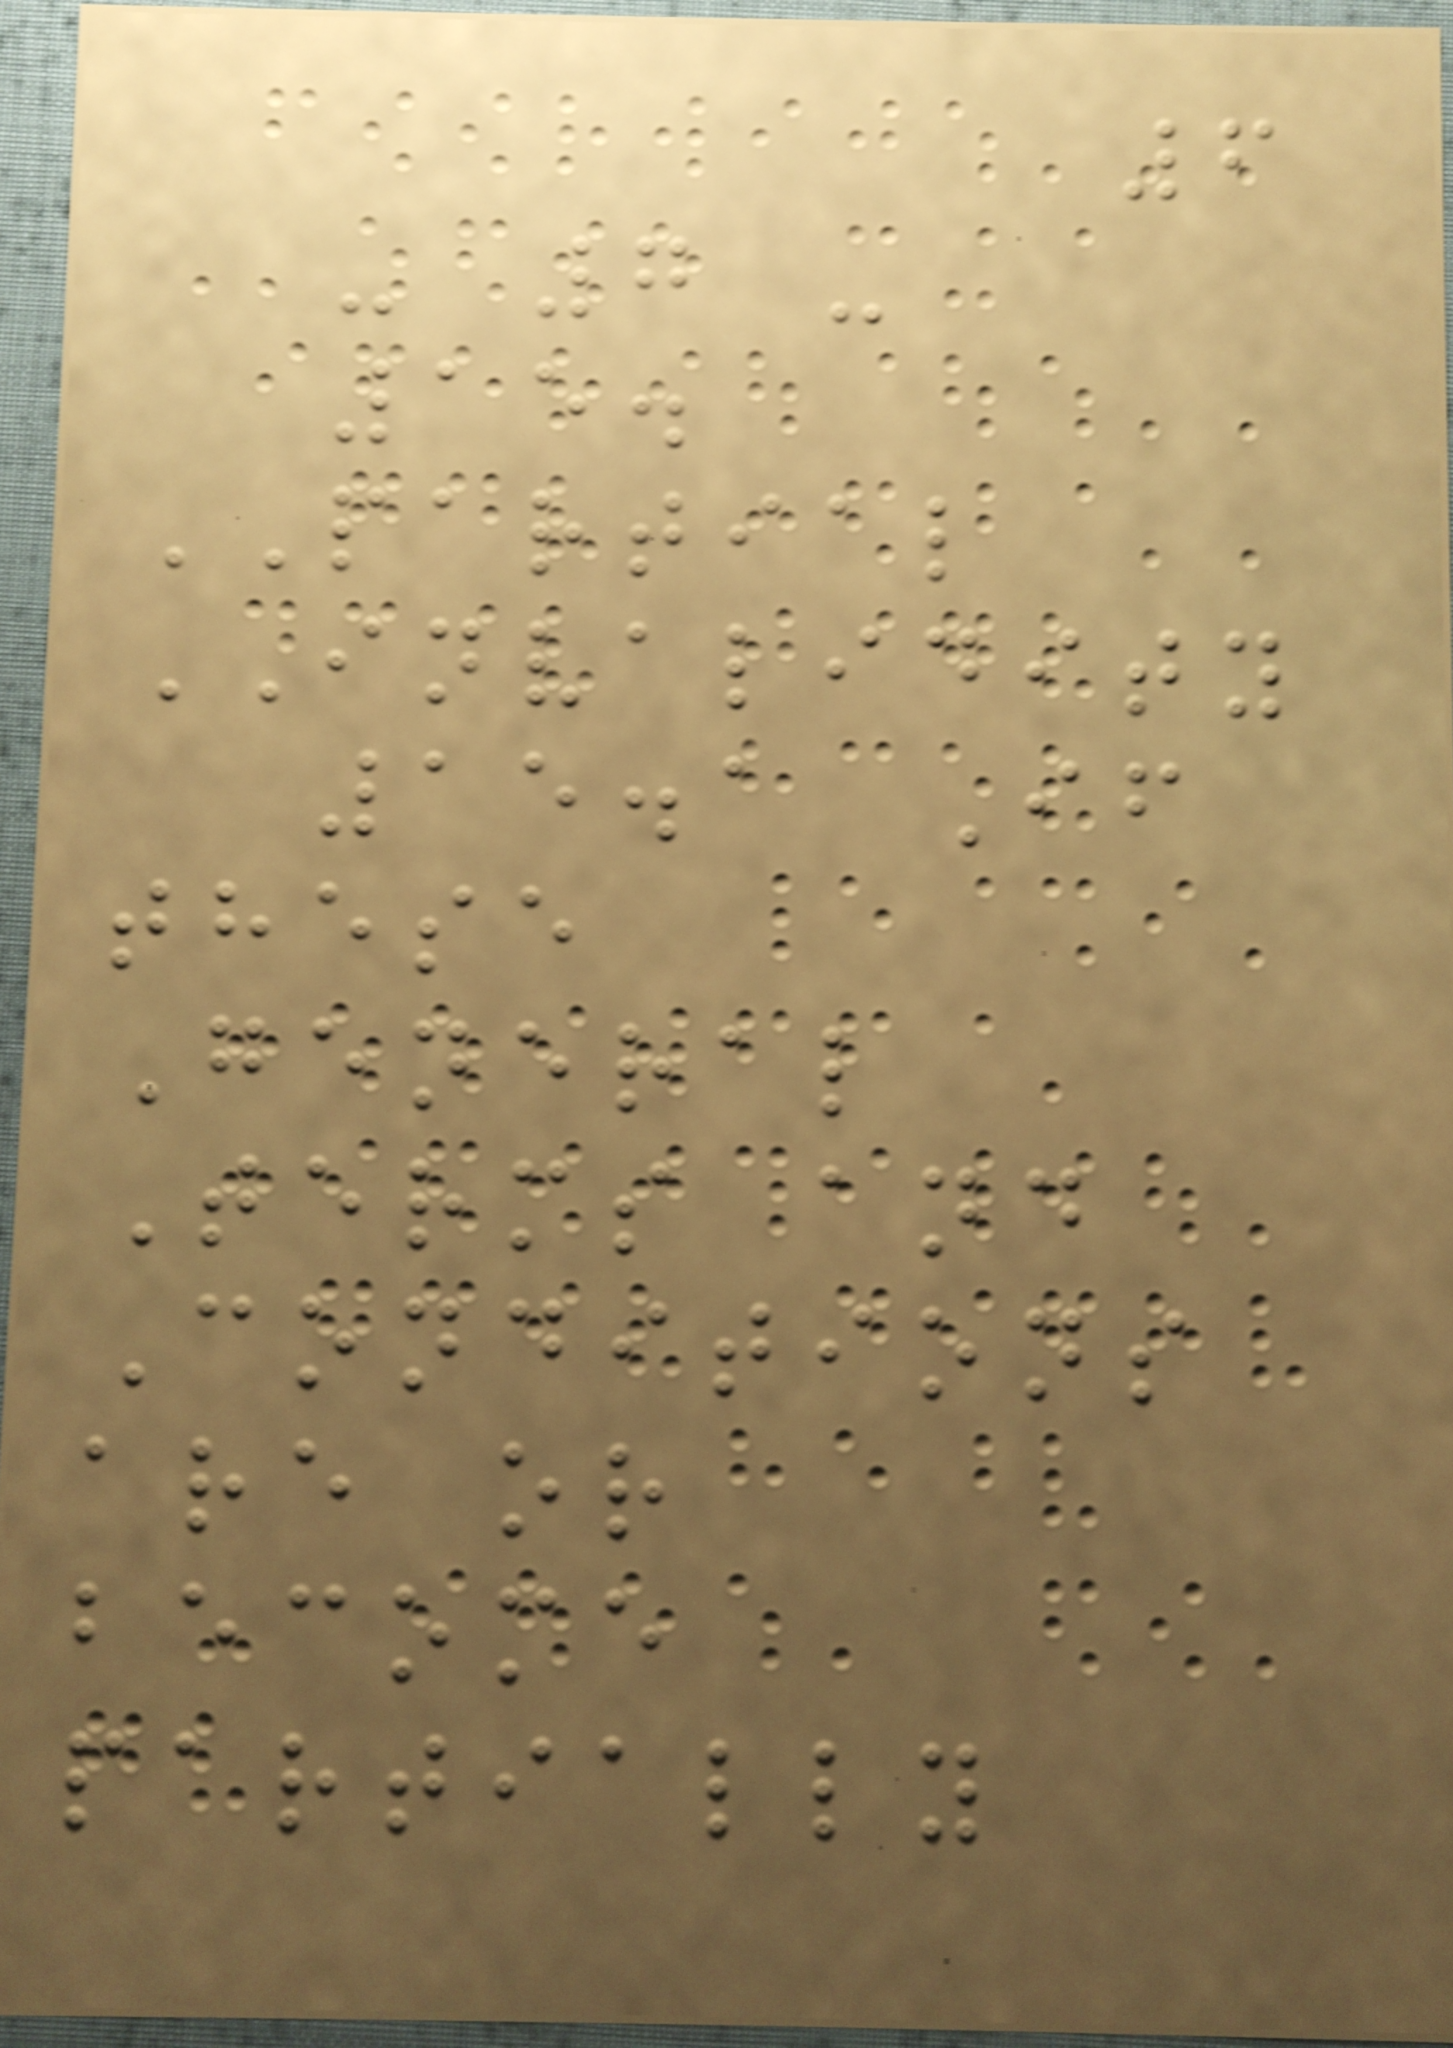6
- 7 -
15.
PARTIAL
INVALIDITY
15.1 If
these
General
Terms and
Conditions
are or
become
partially
